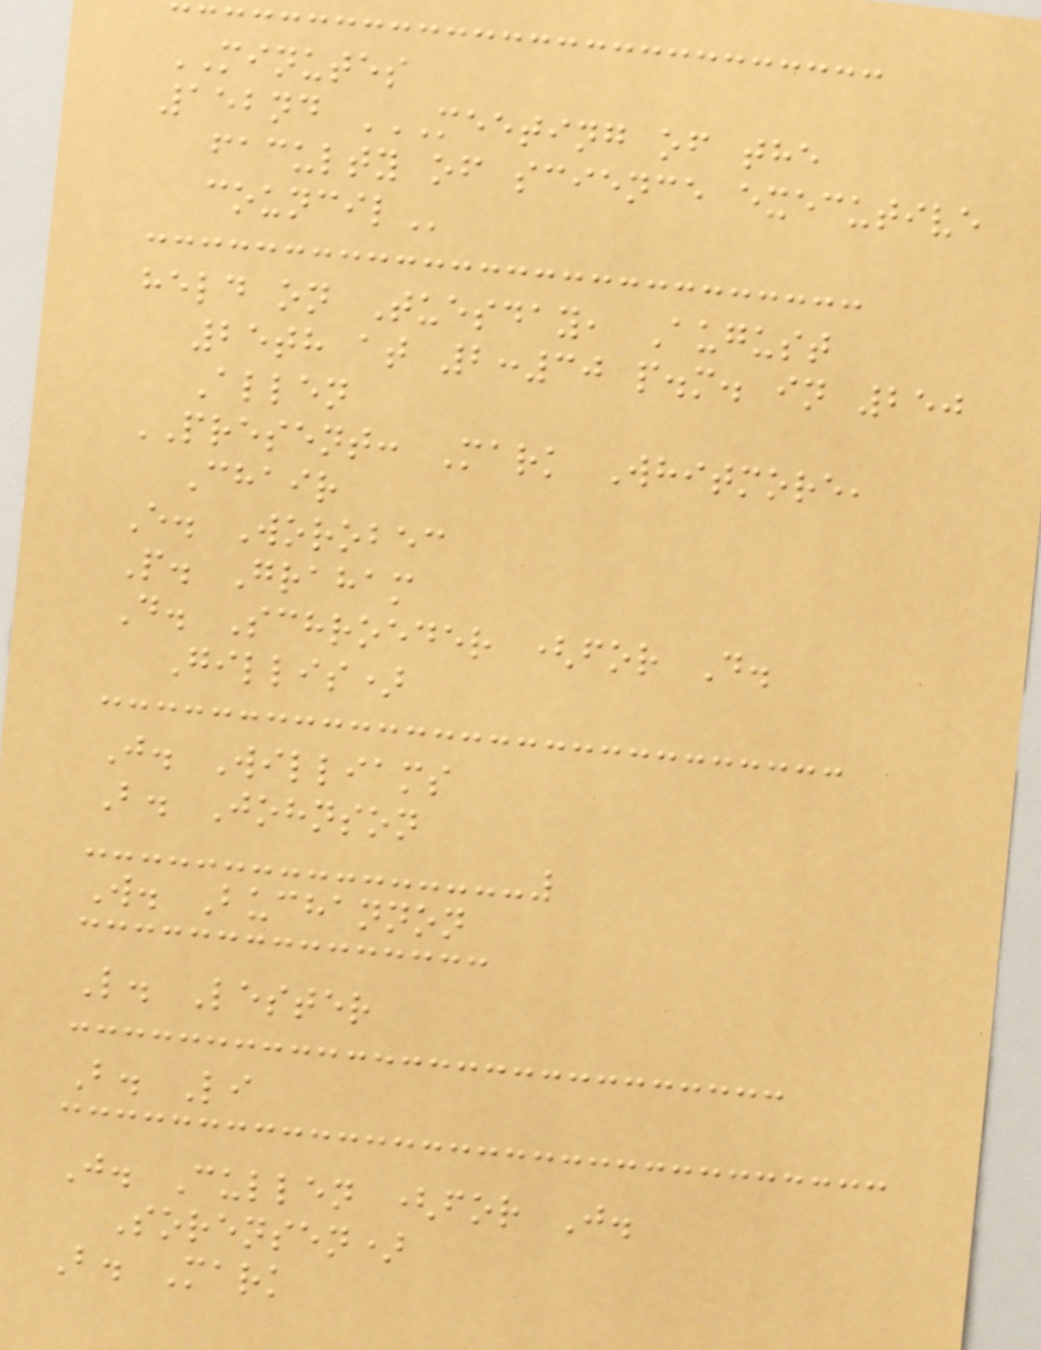MINUTES
152nd MEETING OF THE
FACULTY OF SCIENCE EXECUTIVE
COUNCIL
held on Tuesday, August
25th at 2:30 p.m. in 250
Allen
PRESENT: Mark Whitmore,
Chair
E. Worobec
P. Graham
D. Schroeder (for D.
Gillis)
J. Williams
B. Johnson
W. Buchannon
L. Lester
B. Li
J. Cullen (for J.
Sorensen)
B. Mark
